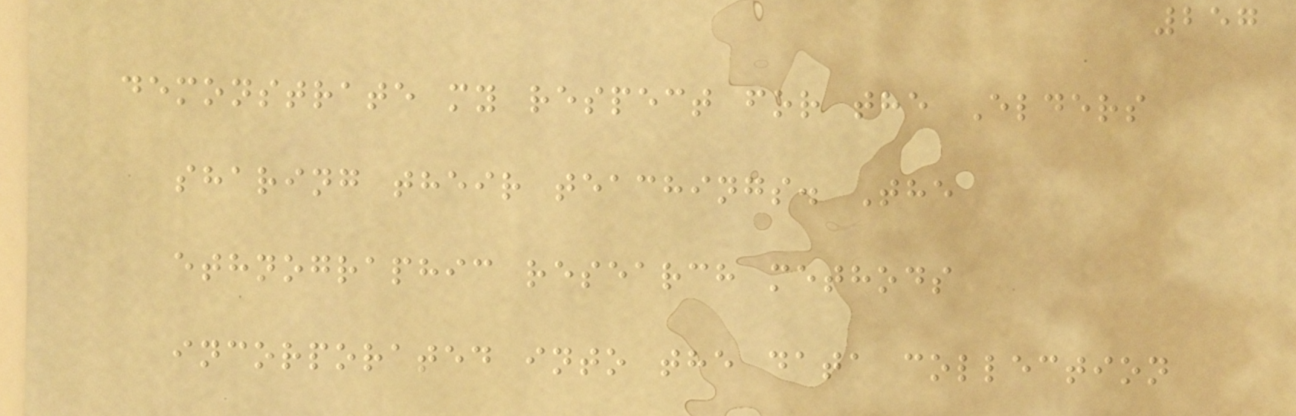257
demonstrate my respect for the Elders
sharing their teachings. The
ethnographic research methods
incorporated into the data collection
